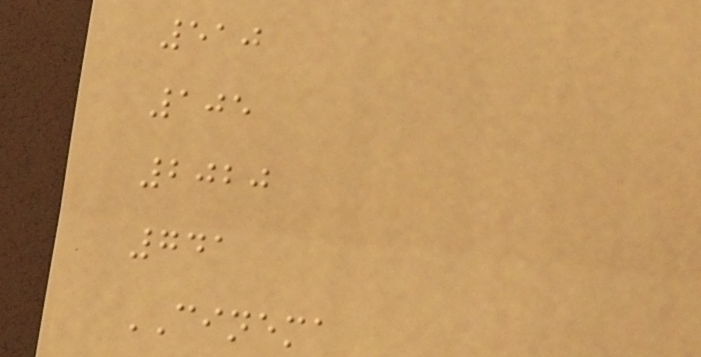510
105
2020
741
CINEMA
